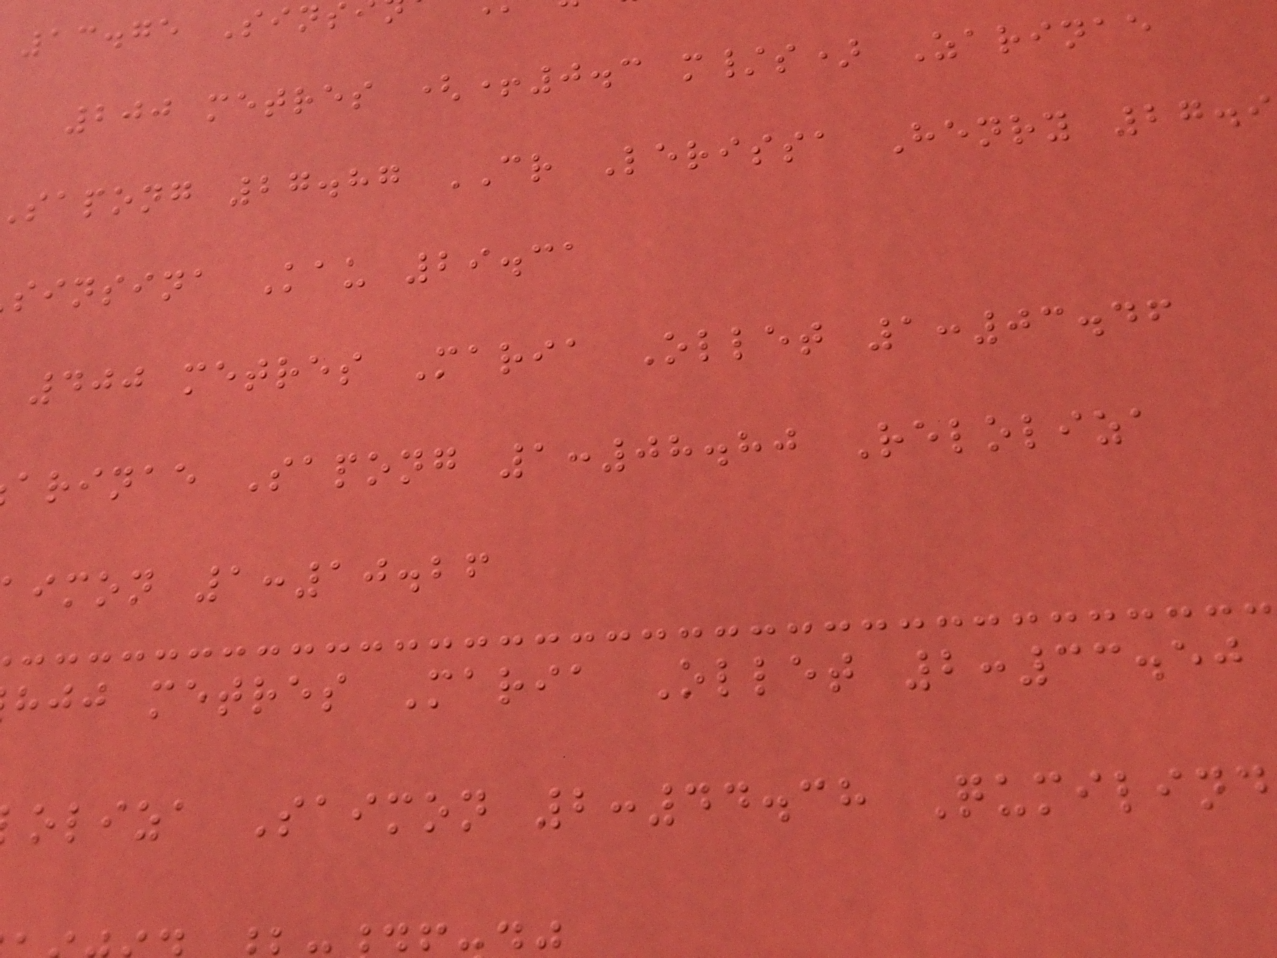13.75 Sins
200 metres (+0.3 m/s) Zarinae
sapong 27.87 CR Lerissa Henry 27.9
sinsina Kau 29.31
400 metres Maria Ollet 1:03.46
arinae Sapong 1:08.80 Reloliza
imon 1:10.26
hjj metres Maria Ollet 2:33.50
oliza Saimon 2:44.38 Qumilind
